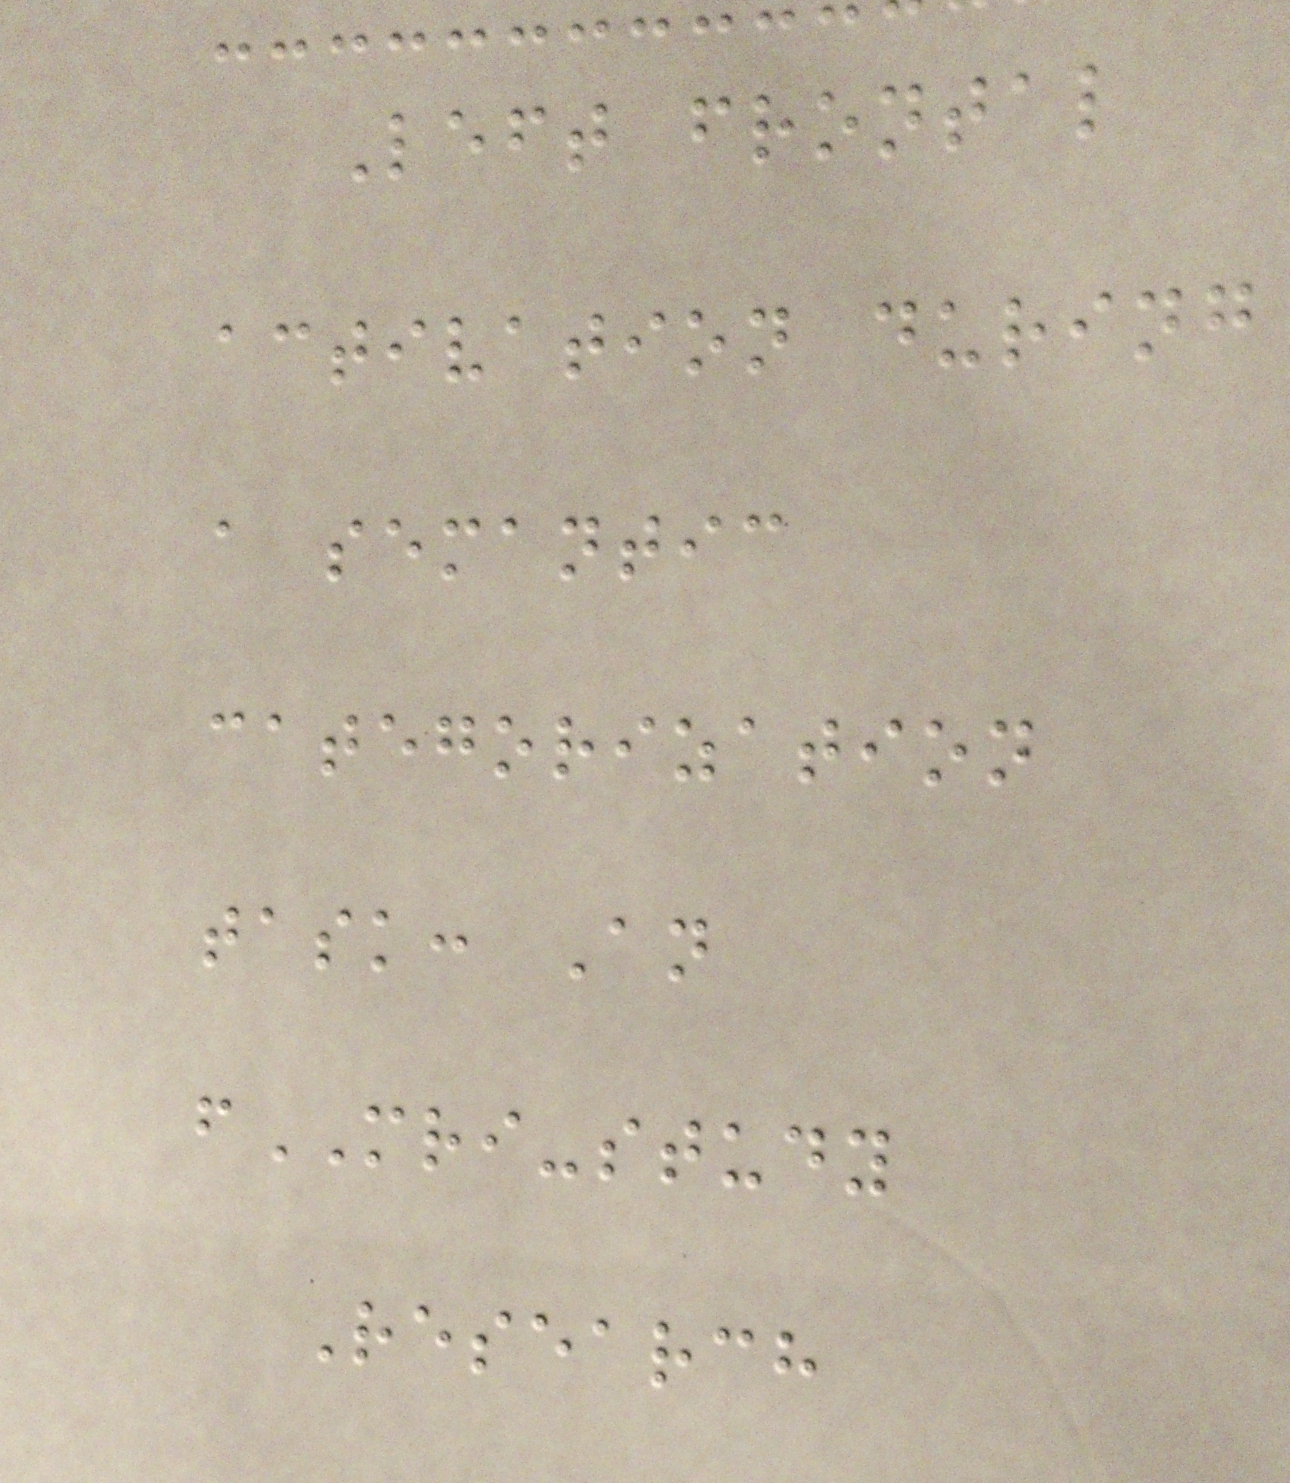Left frontal
activation during
a semantic
categorization
task: An
fMRI-study
Research
